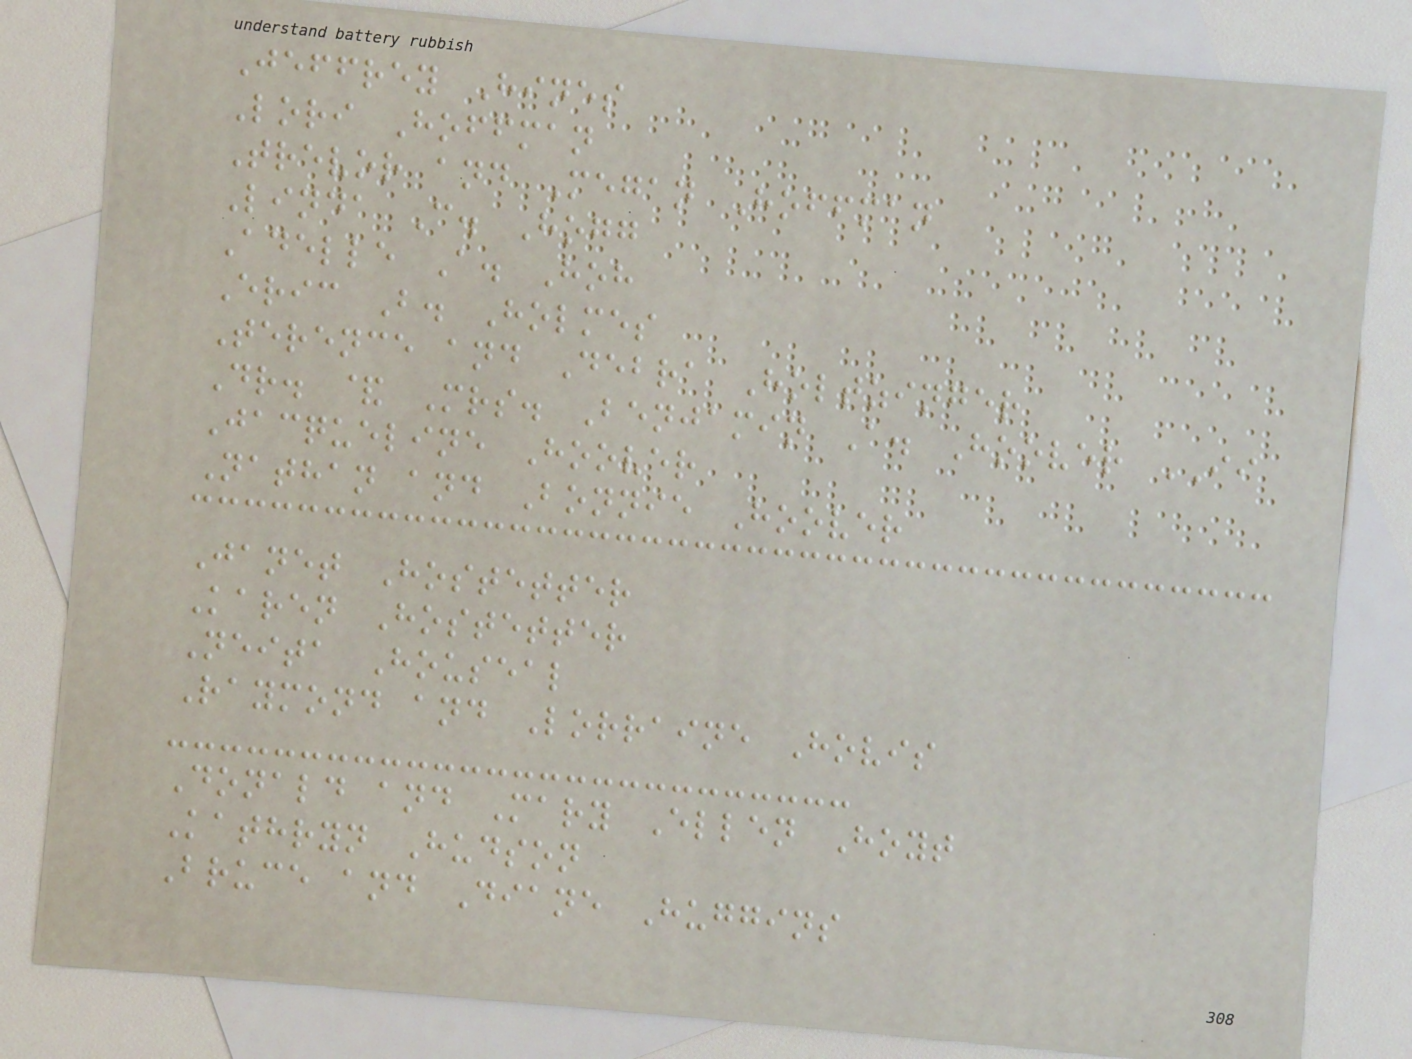Jeffrey Hines
Lori Hoffman
Trevor and Megan Hoffman
Linda C. Hogg
Adelle A. Hoh
Eric B. Holmes
Terence and Debra Holtzinger
Dr. & Mrs. Benjamin A. Hoover II
Jacqueline Hoover
Nathan and Bonnie Hoover
Janet Hostetter
Karen Hostetter
Neita Houseal
Raymond and Lorraine Hovis
Donald and Mary Ellen Hoyt
Kathryn Hudson
Bruce and Diane Huggins
